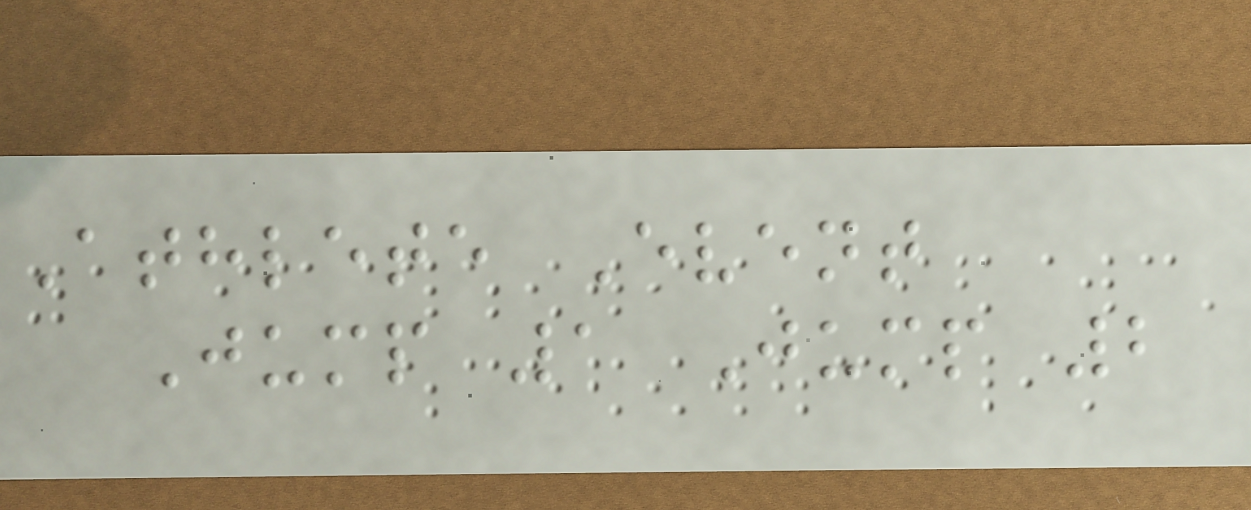Athlete Event
Jump 1 Jump 2
